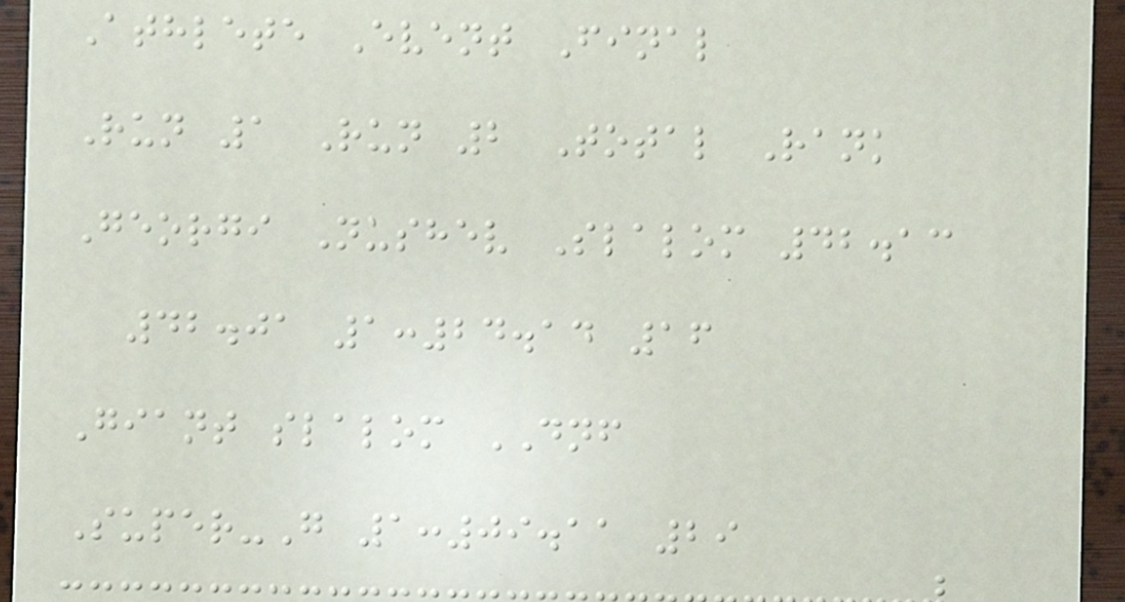Athlete Event Final
Run 1 Run 2 Total Rank
Georgi Nushev Slalom 42.13
42.01 1:24.14 16
Giant slalom DNF
Super-G 1:09.11 29
